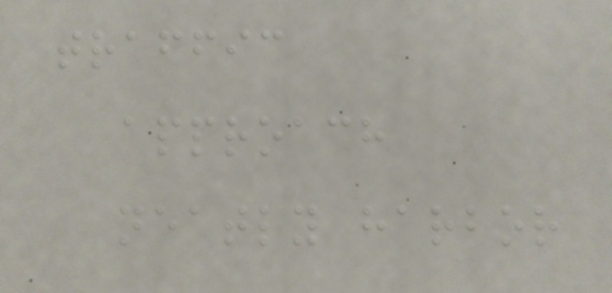traffic
approach
neatly harbor
